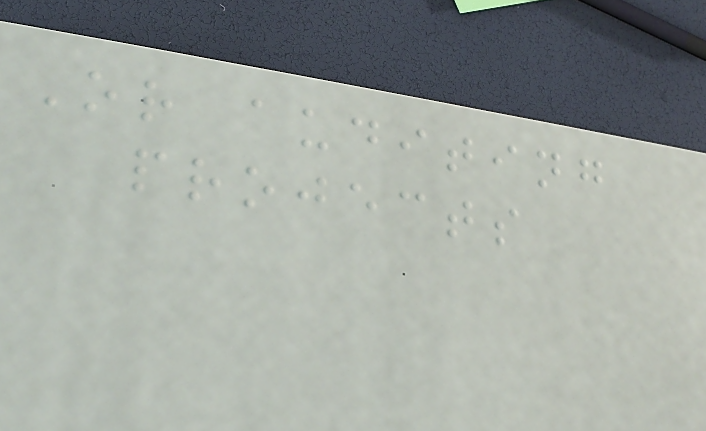Or auditing
projects
